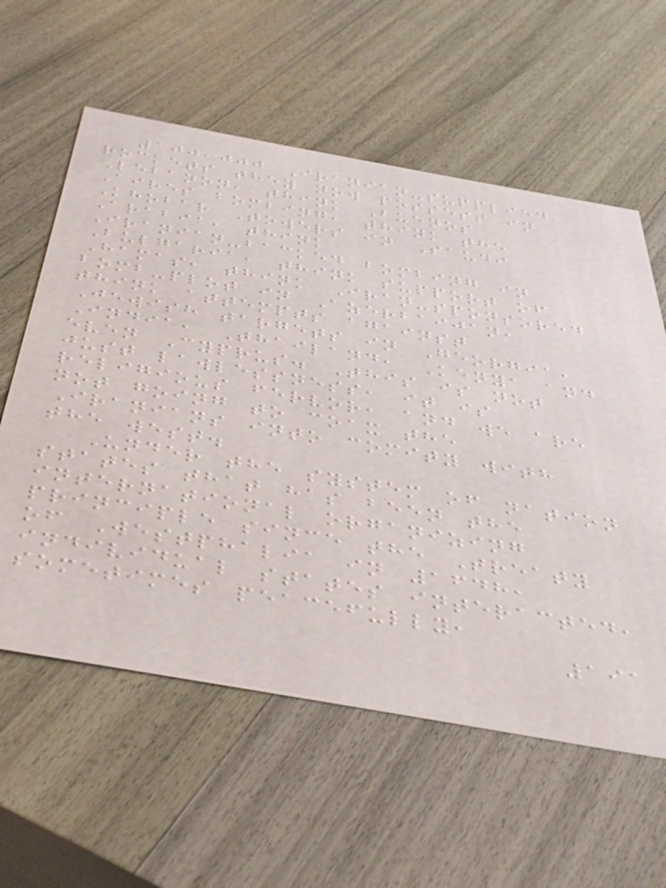100,000 Iranian-supplied
rockets they now possess in
Lebanon, think Buenos
Aires bombing, think the
Khobar Towers in Saudi
Arabia, think
Iranian-backed bombing in
Bulgaria, think support of
Hamas, think Iran-sponsored
bomb-plot in Azerbaijan,
think attempts against
Jewish targets in Georgia,
India, Thailand, Kenya and
even Cyprus. This is not
just lawlessness, it is
religious fervor, and we are
not going to coax the
Iranians into comity with
the west.
Under the system of nation
states that has been the
international organizing
principle since the Treaty
of Westphalia in 1648,
individual states interacted,
sometimes peacefully,
191
